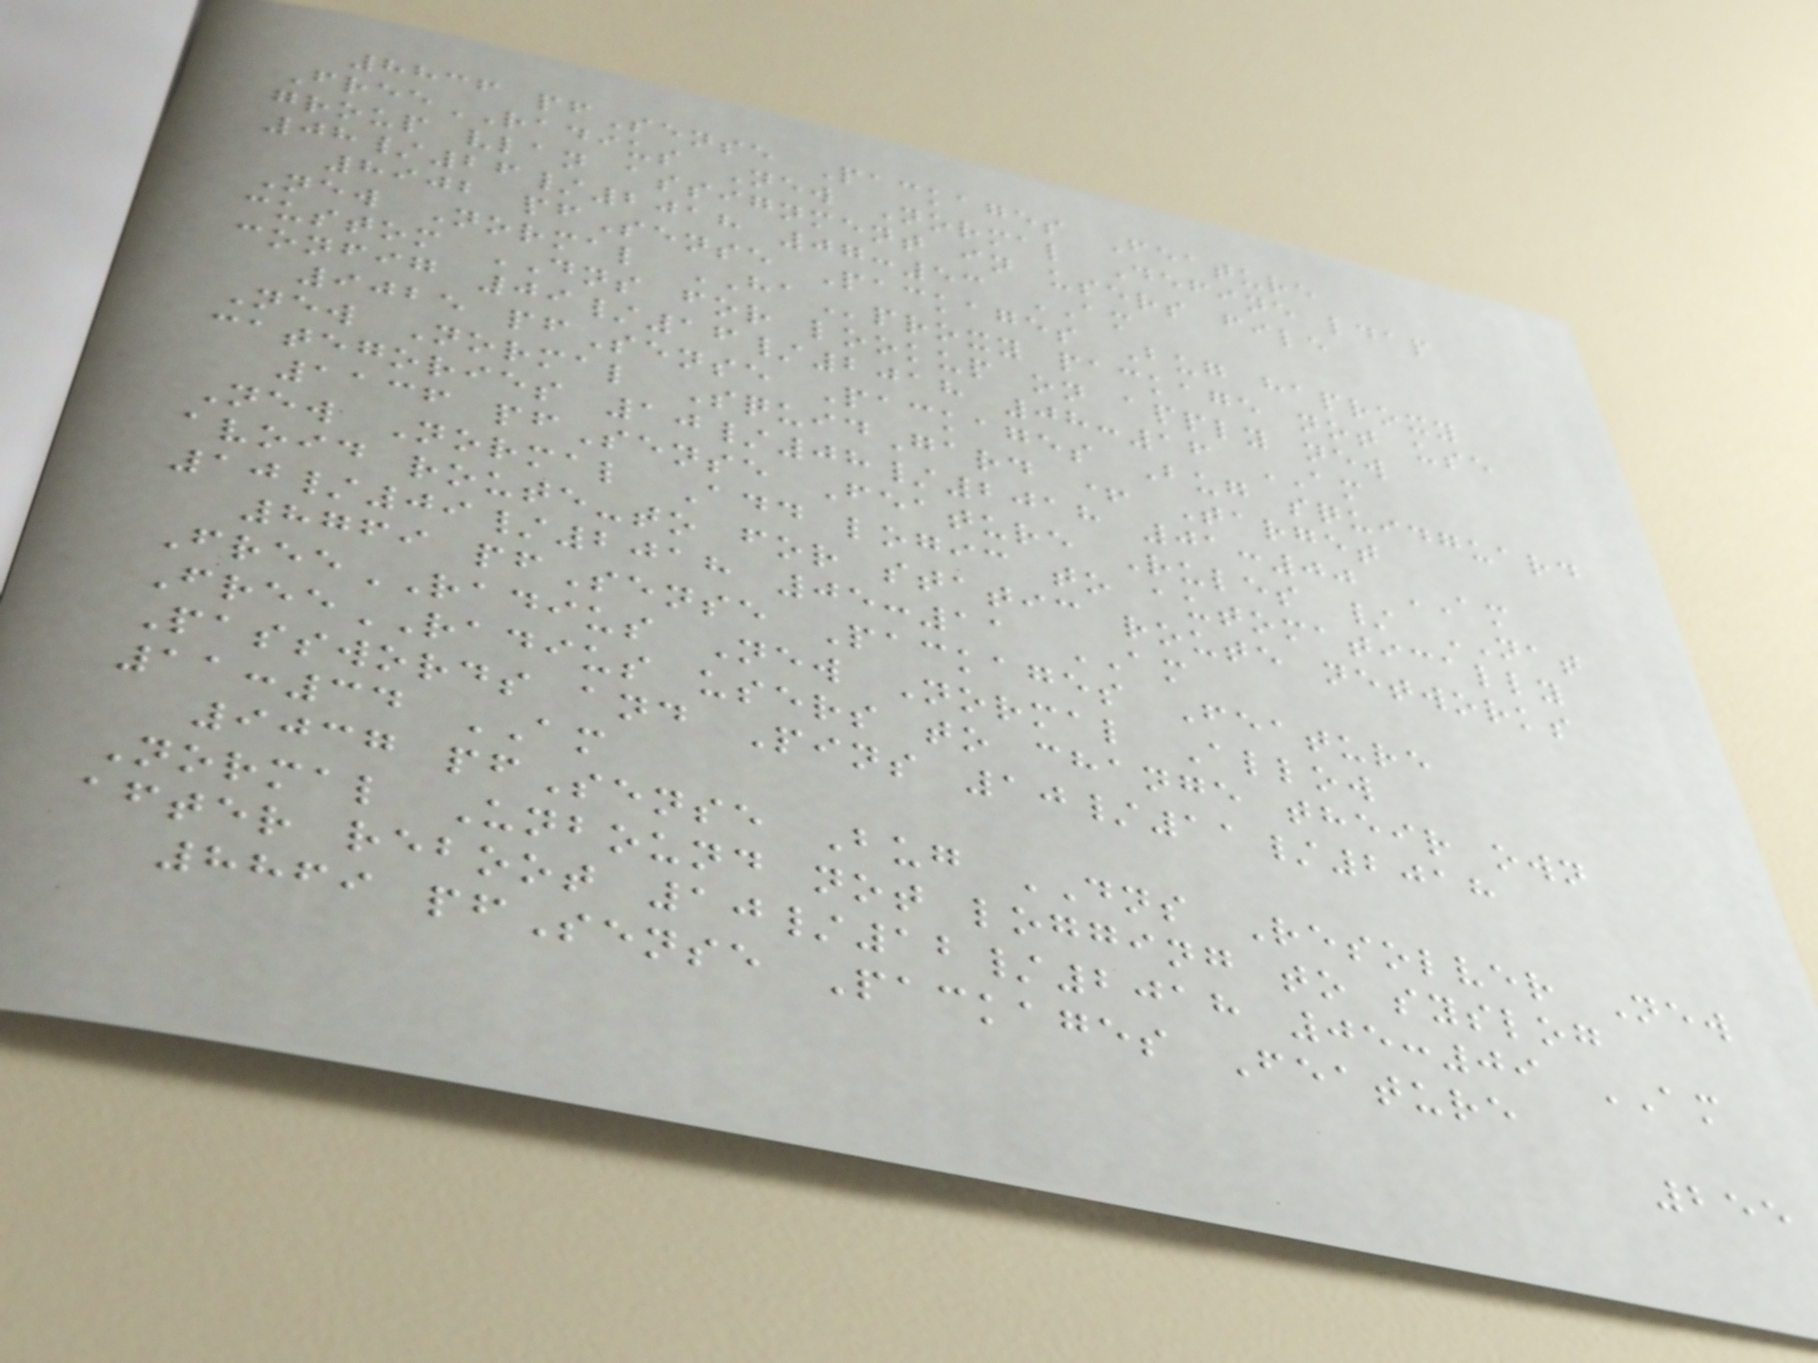8836 pfSense Packages Feature
FreeRADIUS New Normal Define ldap
group vlan assignment in users file
08/26/2018 07:53 AM
8902 pfSense Packages Bug haproxy
New Normal HAproxy package not use
custom DNS for lookup on apply new
config 09/16/2018 08:16 AM
9025 pfSense Packages Bug squidguard
New Normal SquidGard + Target
categories 10/08/2018 01:00 AM
1136 pfSense Feature Rules / NAT
New Normal Add logic to automatically
avoid route-to for static route networks
10/09/2018 05:11 AM
8769 pfSense Packages Feature
FreeRADIUS New Normal Allow
FreeRADIUS users to change their own
Passwords and Pins 10/11/2018
11:34 AM
9037 pfSense Bug DNS Resolver New
Normal Unbound not logging to syslog
after reboot 10/12/2018 05:09 AM
8869 pfSense Packages Feature
255
